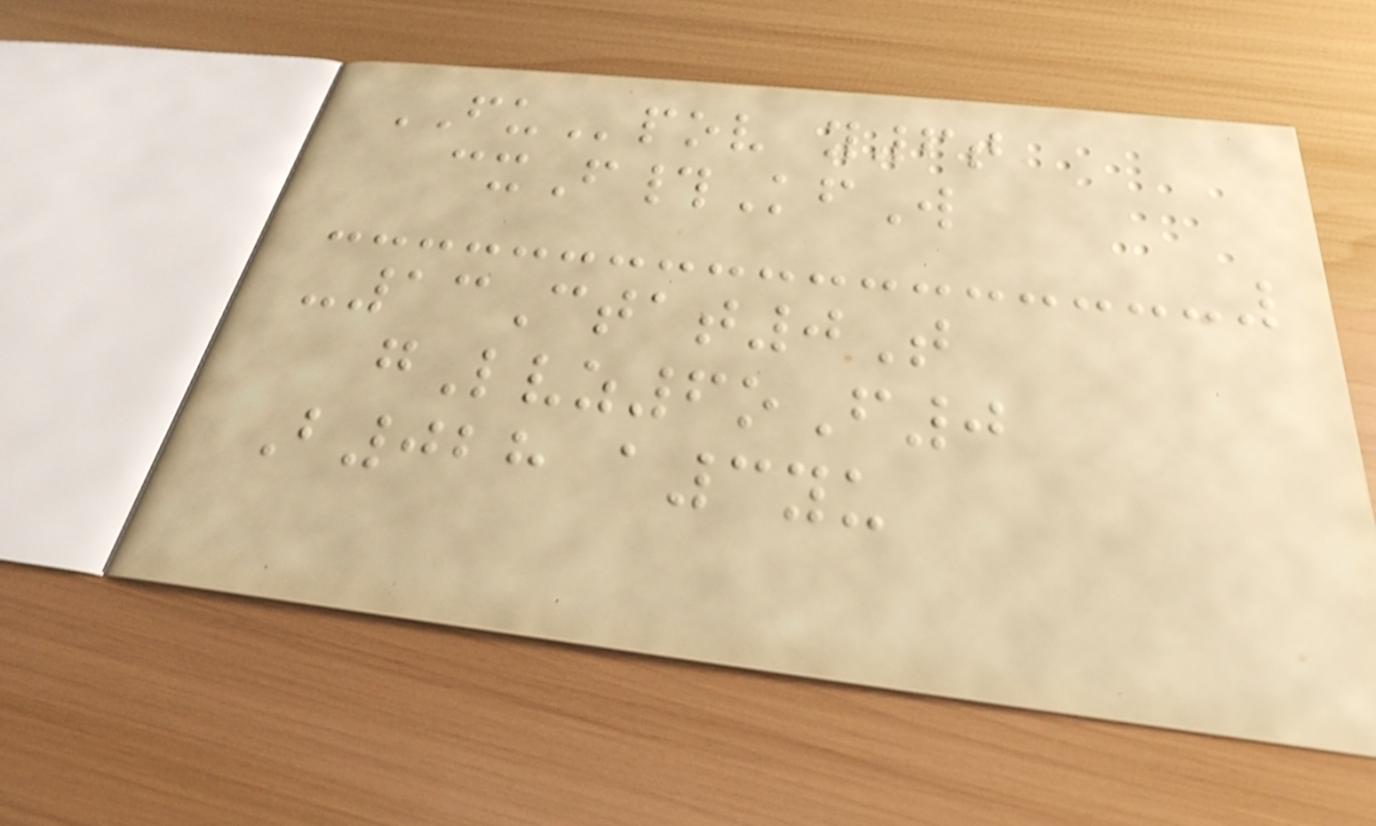FUpov y6t
cxF#KfW
-13Ctat0T
gLvz6oF0
B028 a3yu
